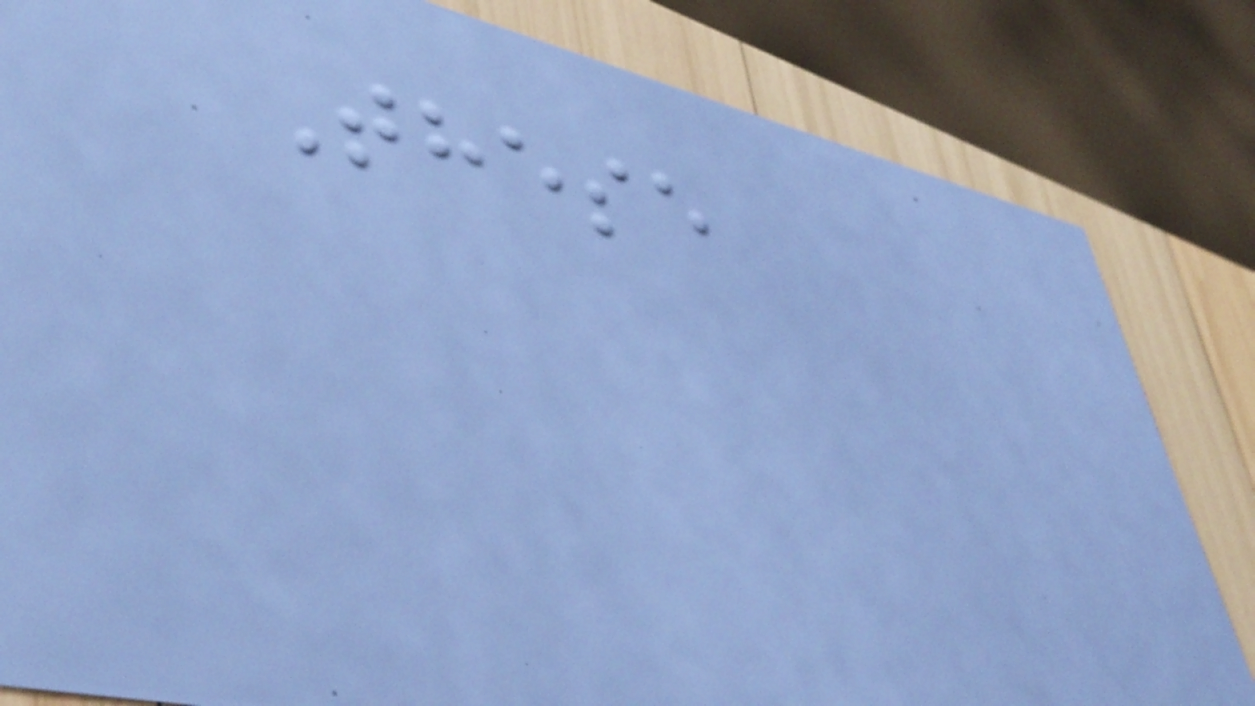These
